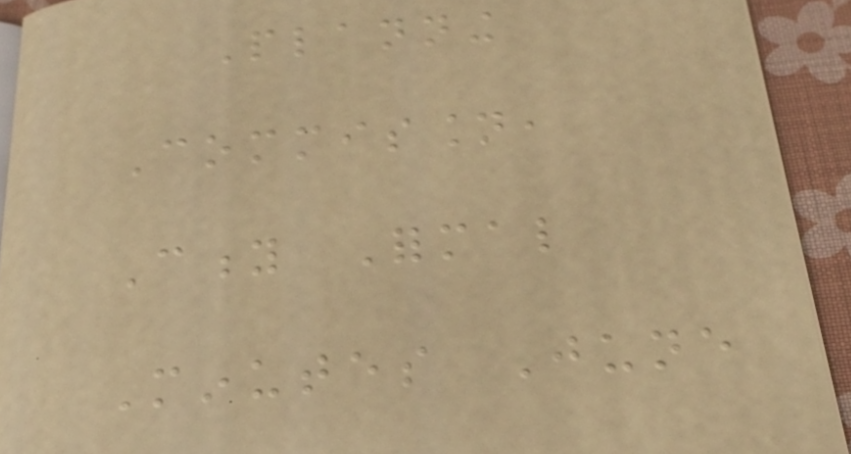Planning
Commission,
City Formal
Minutes June
